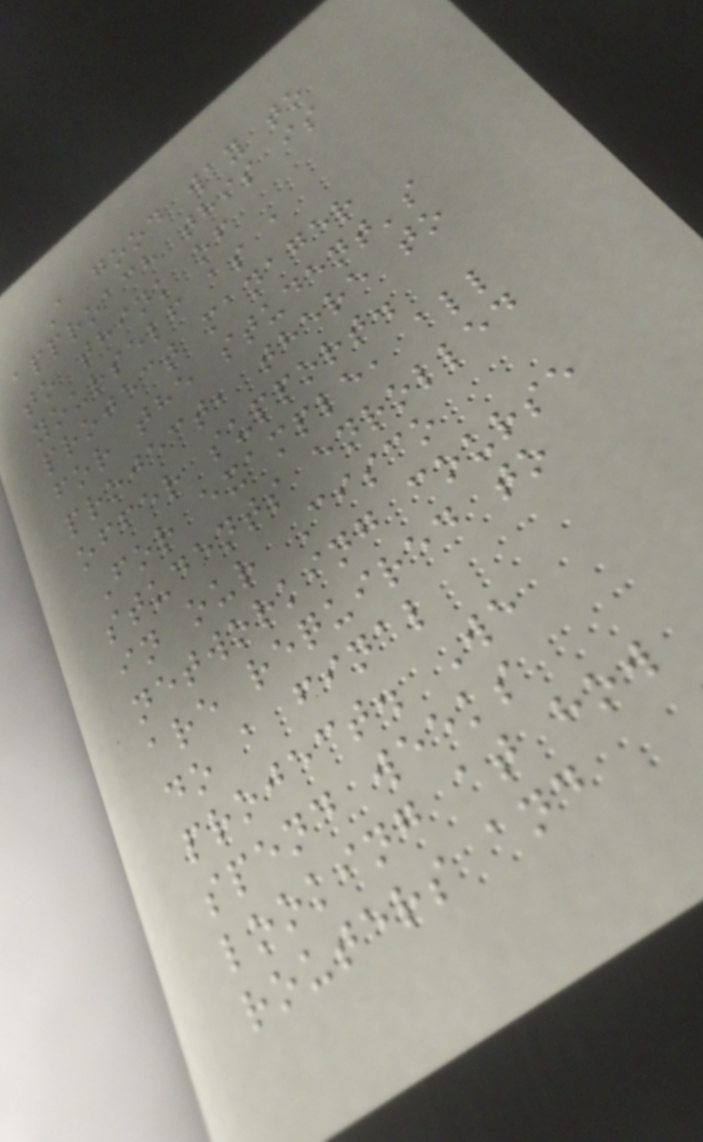A good way to
approach this is
to think of
yourself as a
project manager
for the student's
project, there to
offer support.
For example, all
students enrolled
in our Cisco
networking course
are required to
do a final
project. We
spend weeks
looking at how
routers and
